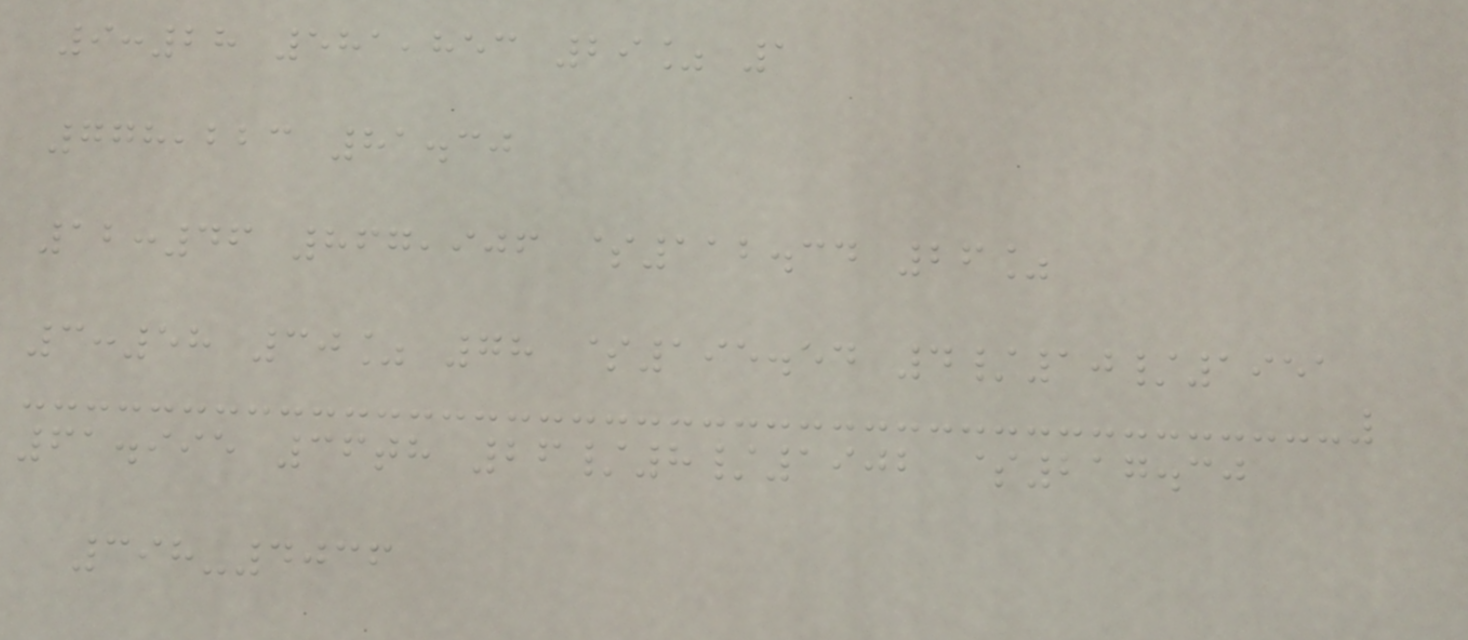9:28 581,853 29% 1
778,223 81.30
12:46 867,906 $112.34 26%
3:58 30% 78 $195.54 4/10/1951
61.995 36th 26/8/1902 $217.30
398-4036
